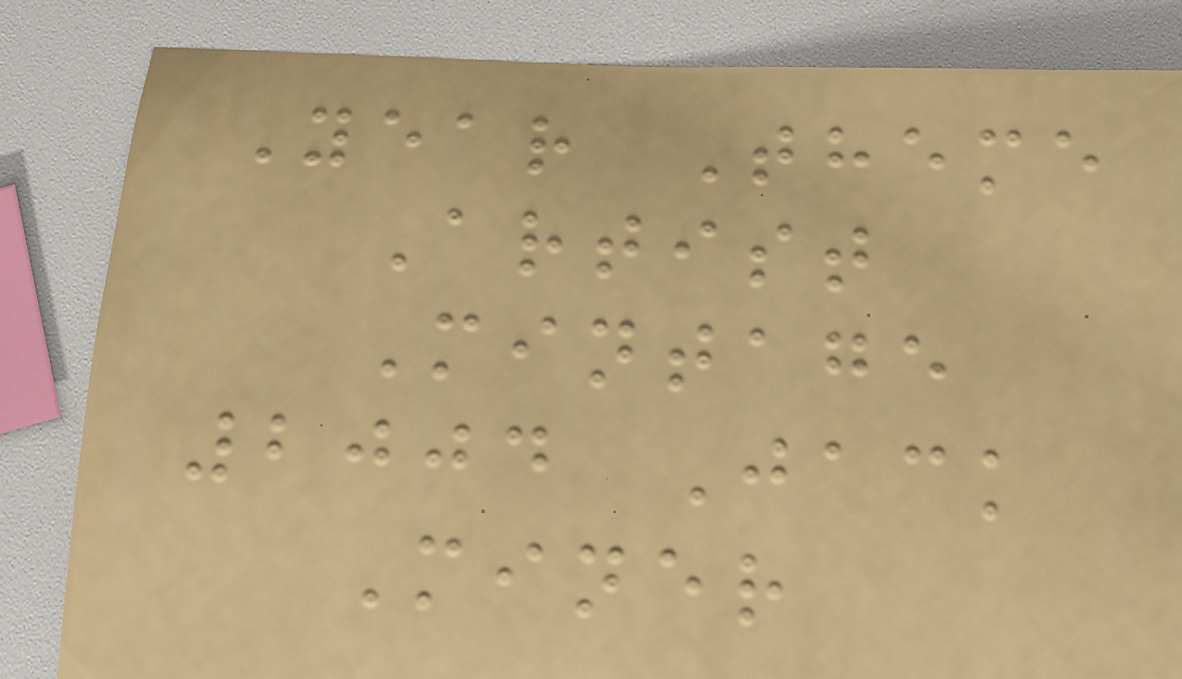Year Theme
Artist
Mintage
2004 Jack
Miner
